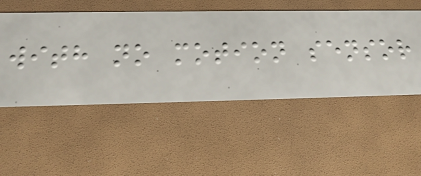with no motion sensor
